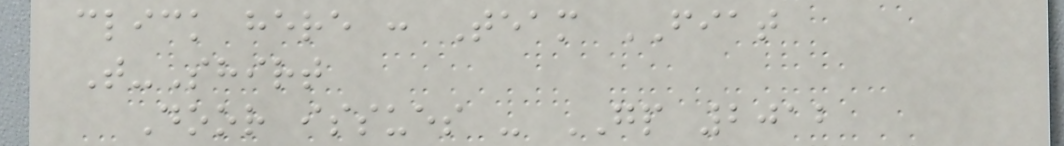click here : Team FIAT
T-Shirt
Door issues - GP 2012
